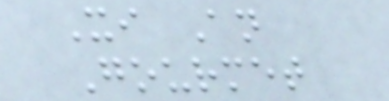Xi An
Gourmet
